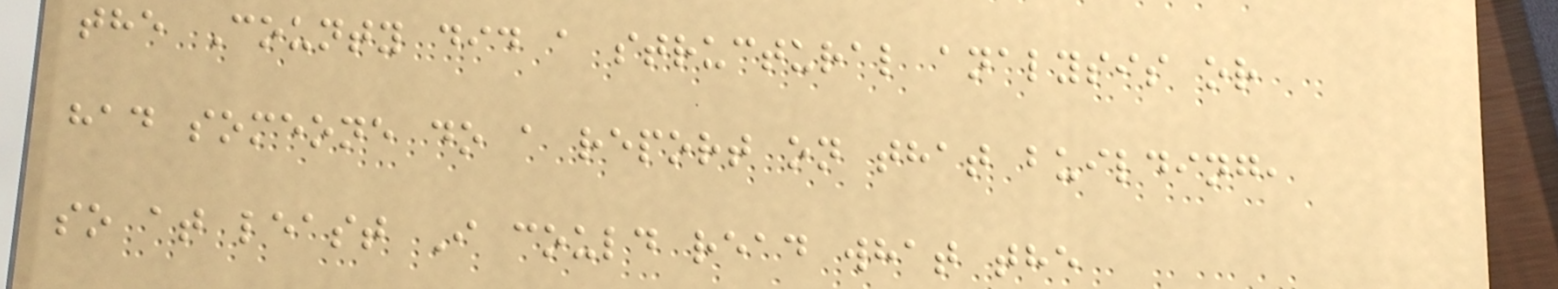the County did a structural analysis or
had someone do a report on that building,
so at least I could read what the
